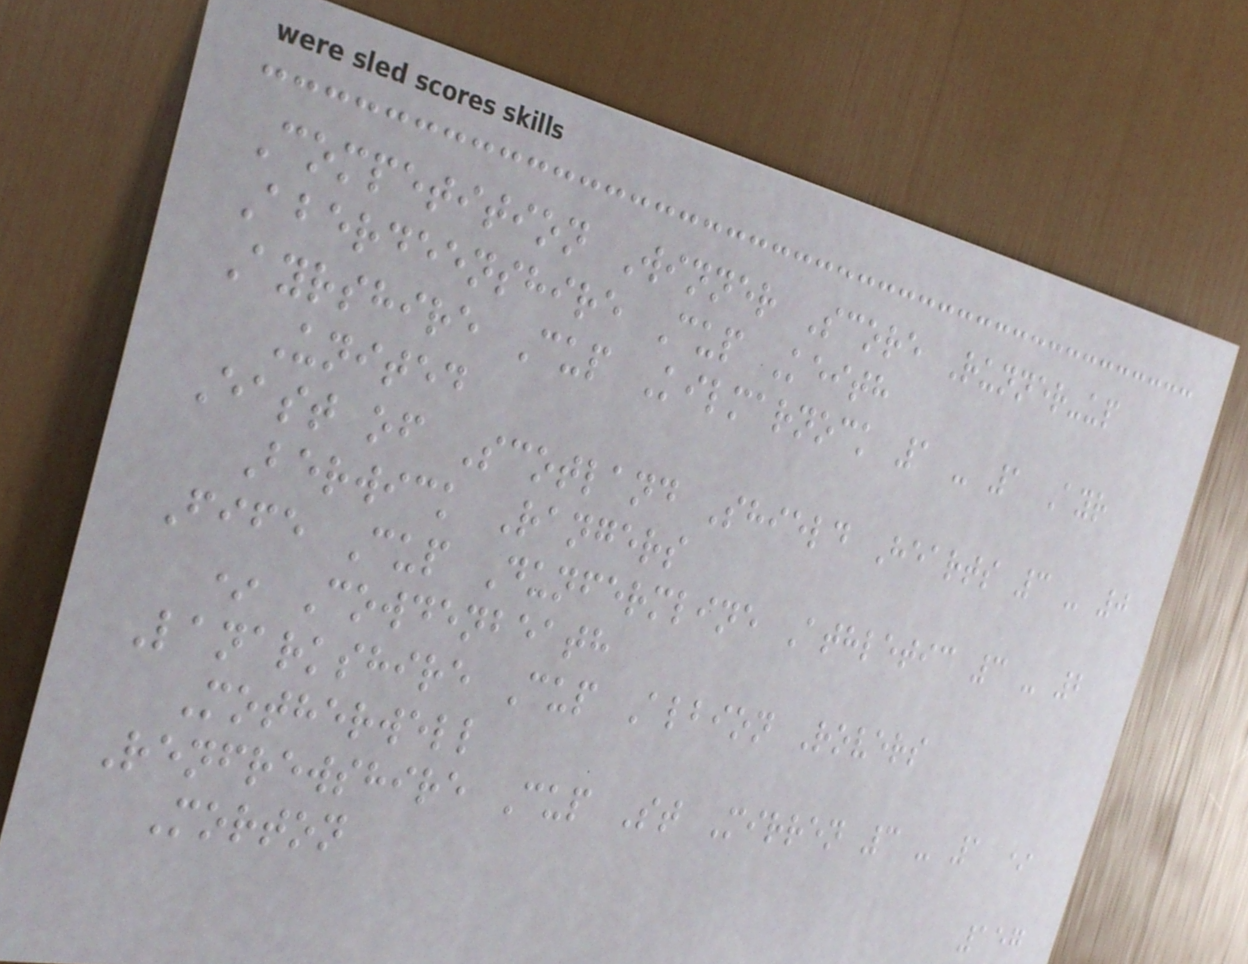Competition Winner Score Runner-up
Aberdeenshire Cup Keith
Ayrshire Cup Kilmarnock 1 - 1 Ayr
United
East of Scotland Shield Hearts 3 - 0
Berwick Rangers
Fife Cup Dunfermline Athletic 3 - 2
* Cowdenbeath
Lanarkshire Cup Albion Rovers
Motherwell
Renfrewshire Cup St Mirren 3 - 1 *
Morton
157
